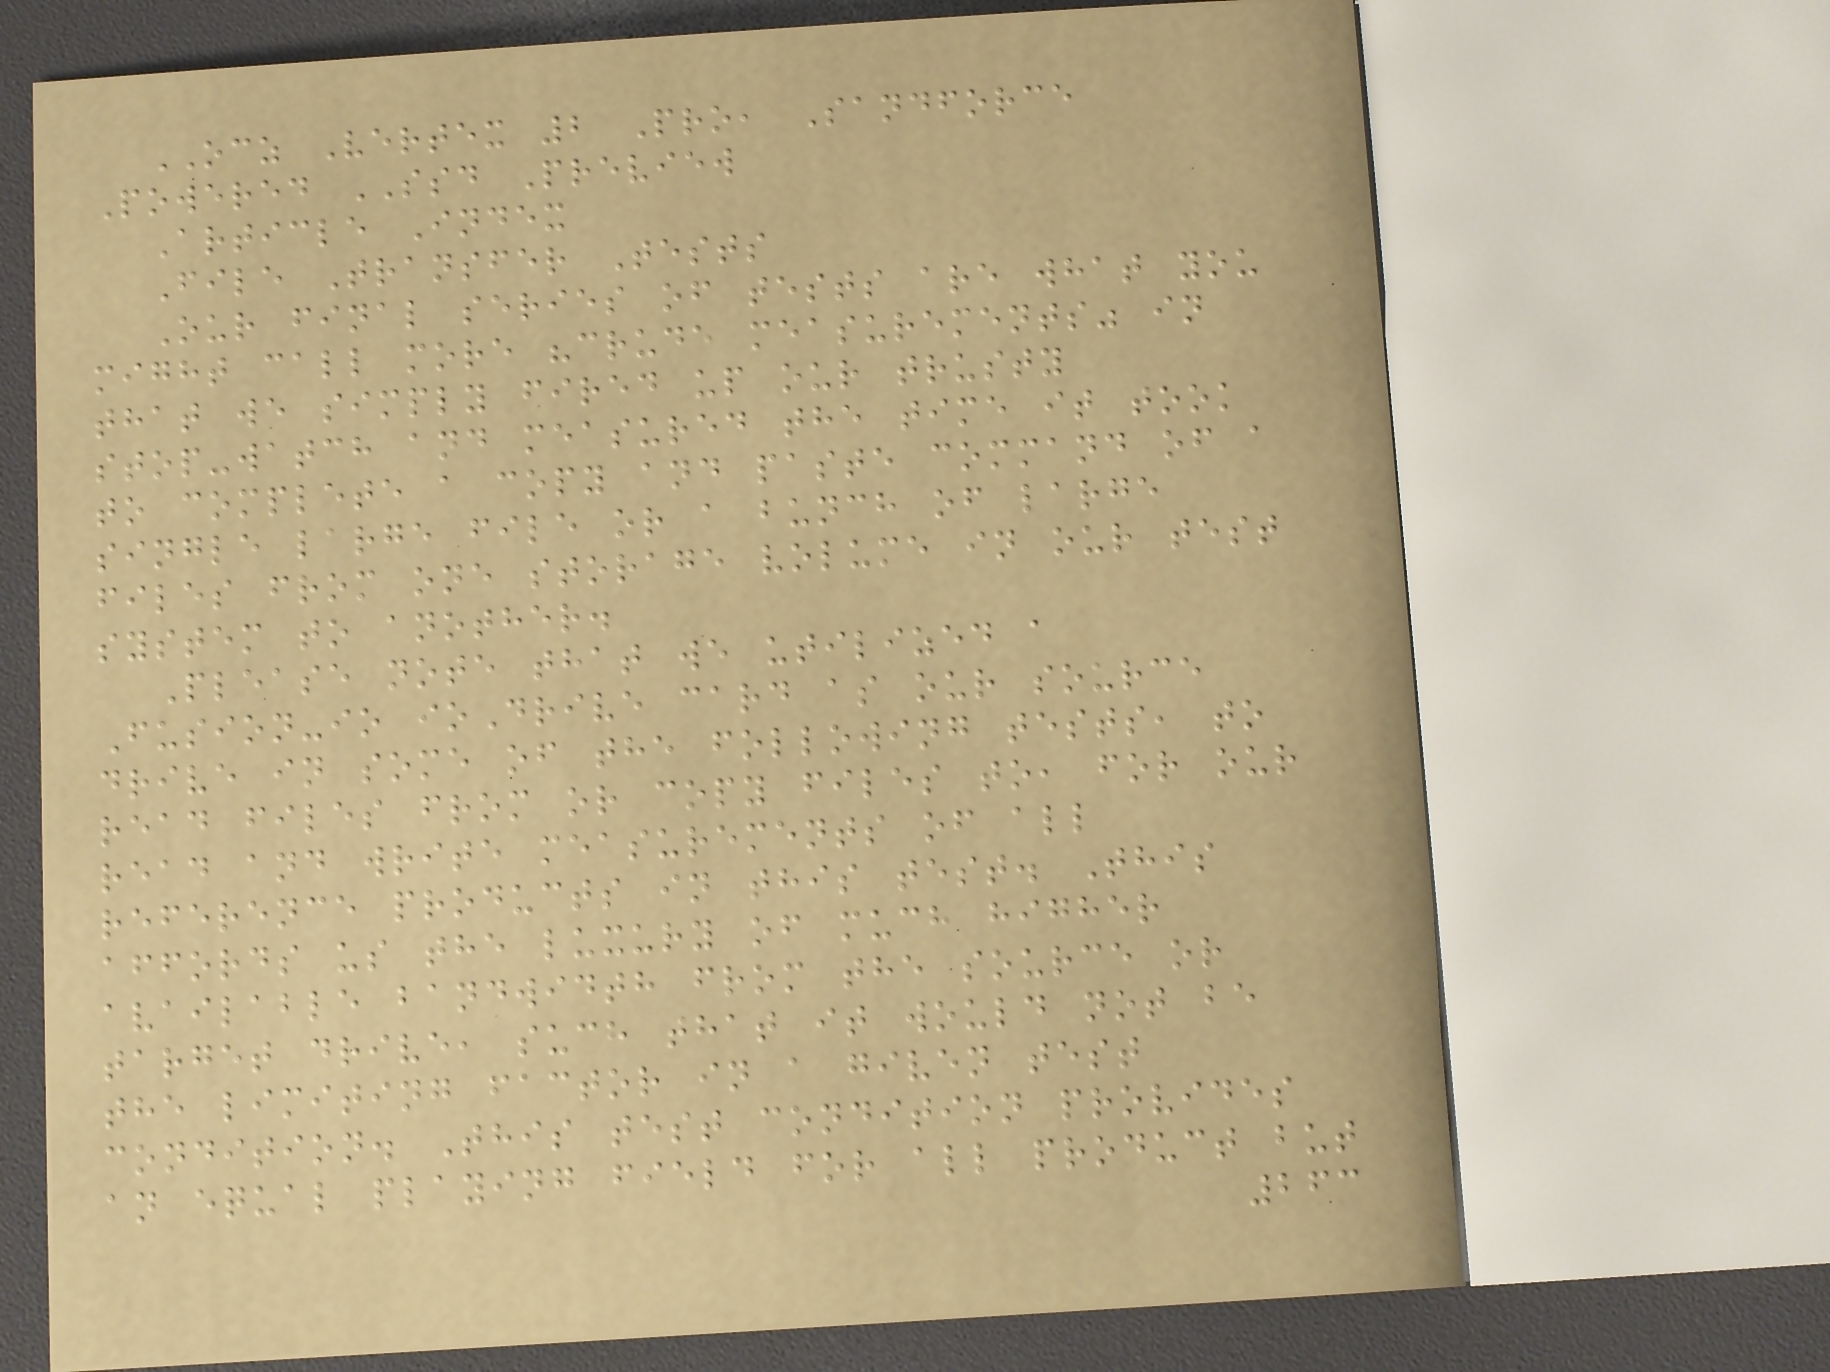OCZ Vertex 2 Pro, Sandforce
Powered SSD Preview
Article Index
File Transfer Tests
Our final series of tests are what you
might call more "crude measurements" in
that we simply fired up our trusty
stop-watch and measured the time it took
to complete a copy and paste command of a
single large file or a bunch of large
files from one storage volume in our test
system to another.
Please note that we utilized a
Fusion-io ioDrive card as our source
drive in some of the following tests, to
read files from or copy files to, for our
read and write measurements of all
reference products in this test. This
affords us the luxury of much higher
available bandwidth from the source or
target drive, such that it would not be
the limiting factor in a given test
condition. This test condition provides
an equal playing field for all product but
263
